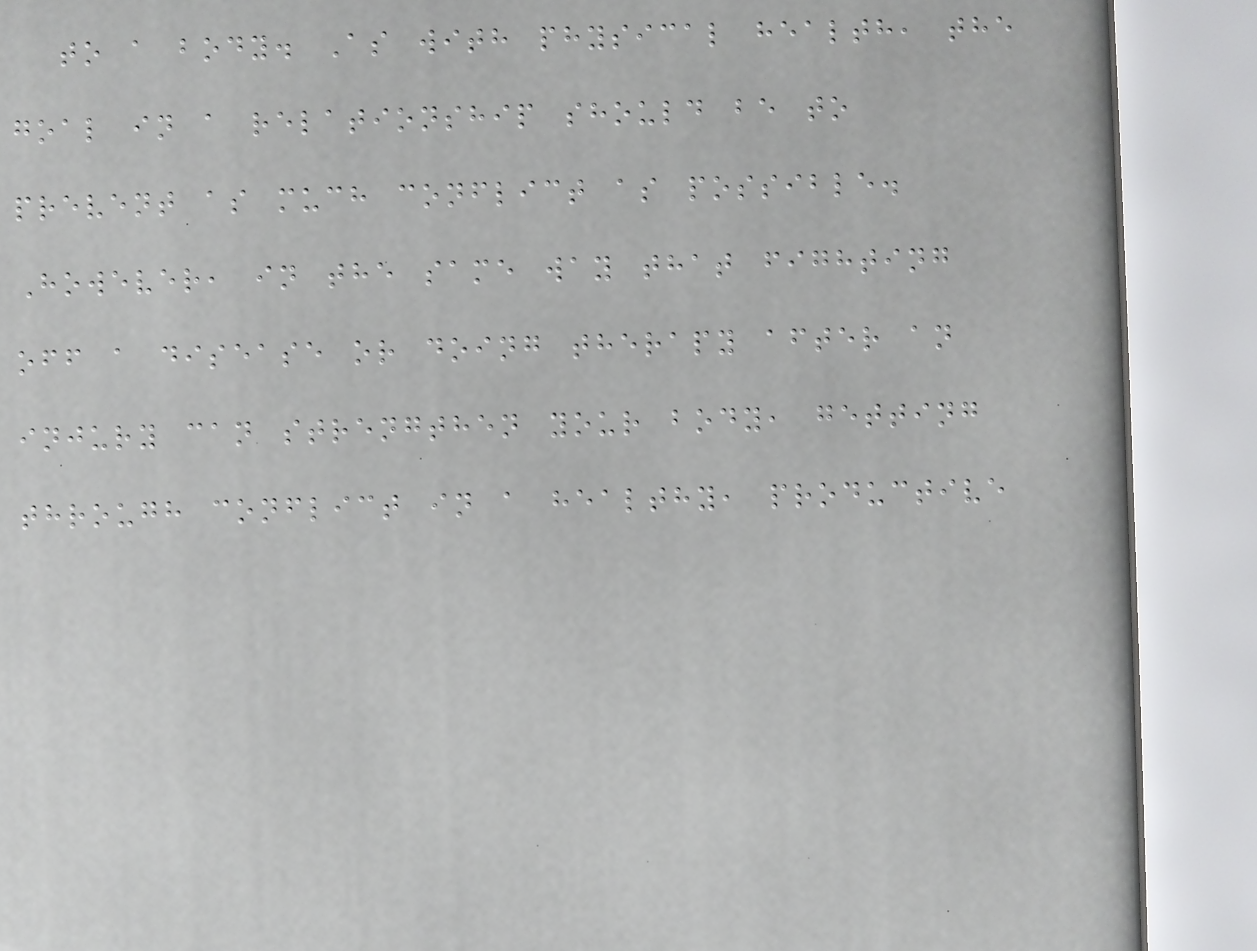to a body. As with physical health, the
goal in a relationship should be to
prevent as much conflict as possible.
However, in the same way that fighting
off a disease or doing therapy after an
injury can strengthen your body, getting
through conflict in a healthy, productive
